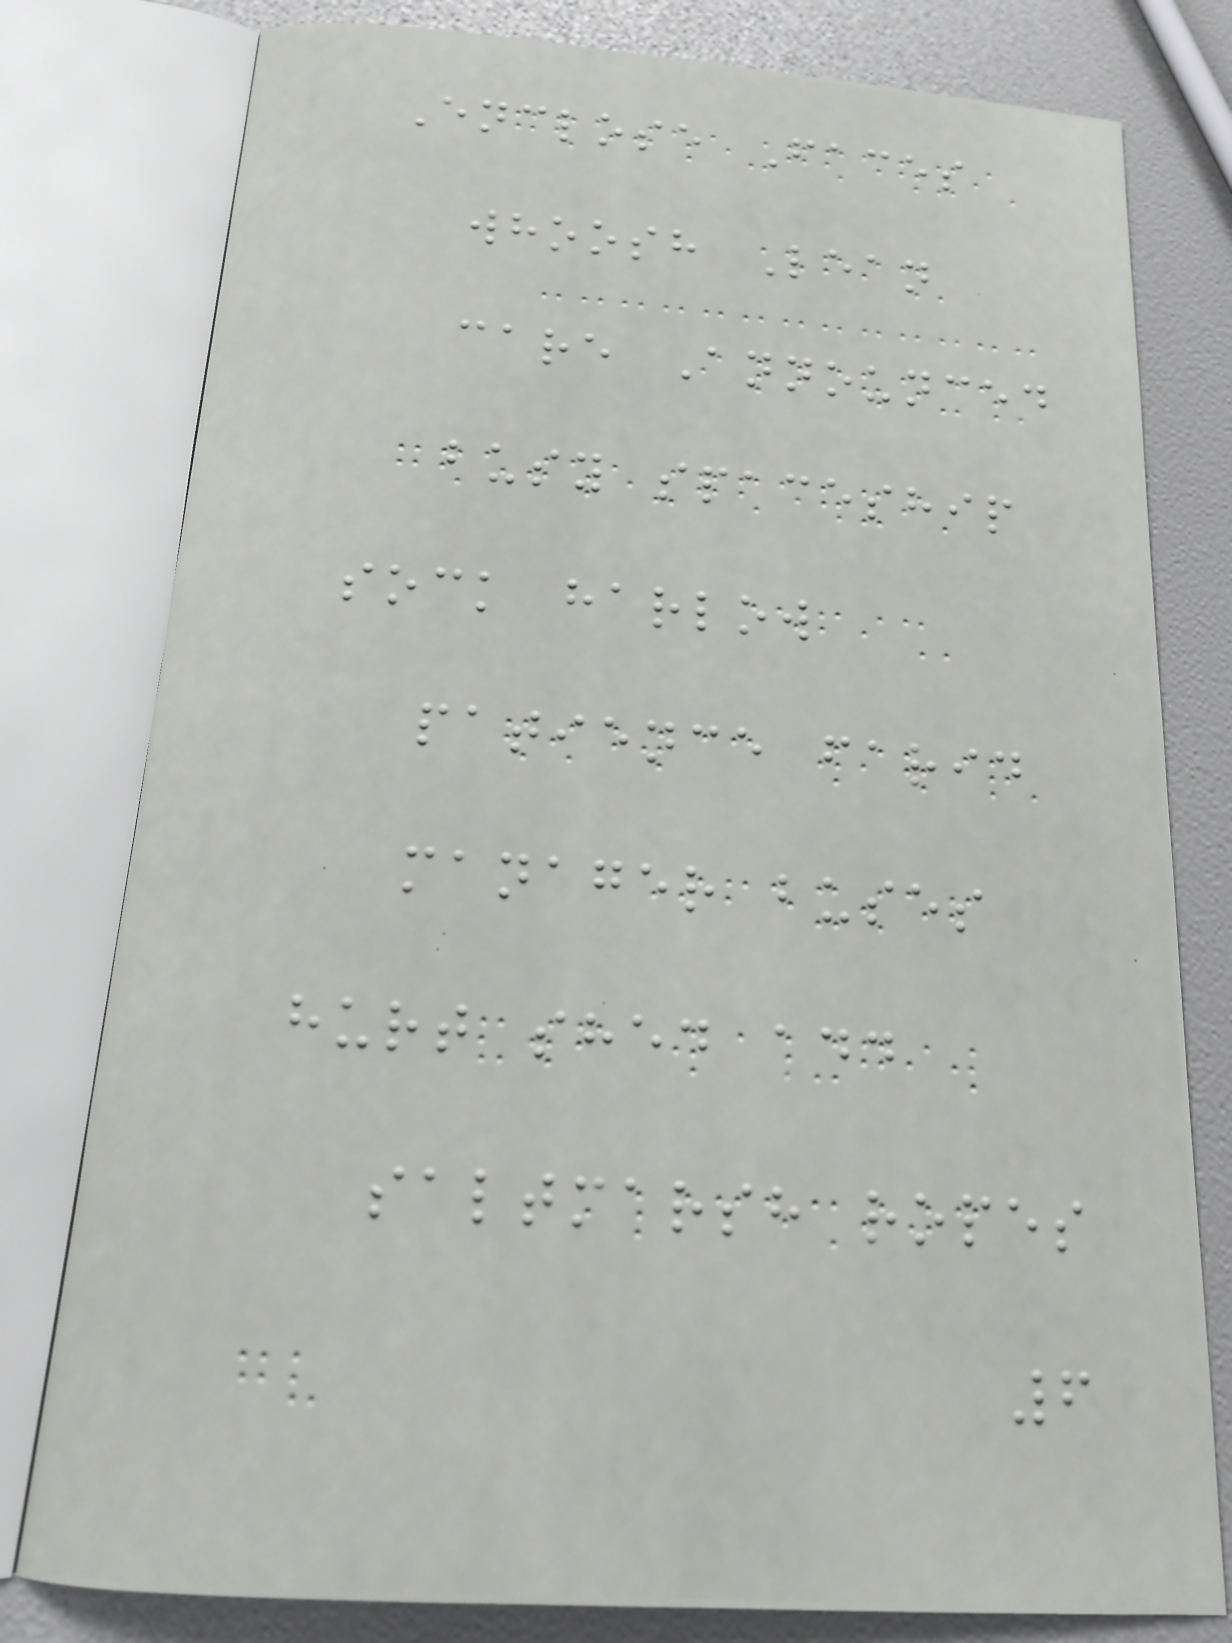Enclose Faces
whoosh Lean
care Announced
busy spaceship
sock harlow
patience farid
manager buses
hurt shed add
saltmarsh ropes
6
